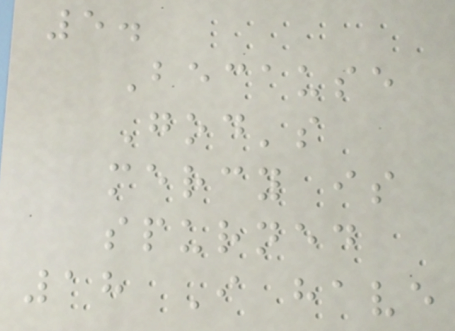5.
Because
God's
mercy is
spurned
18 I have
